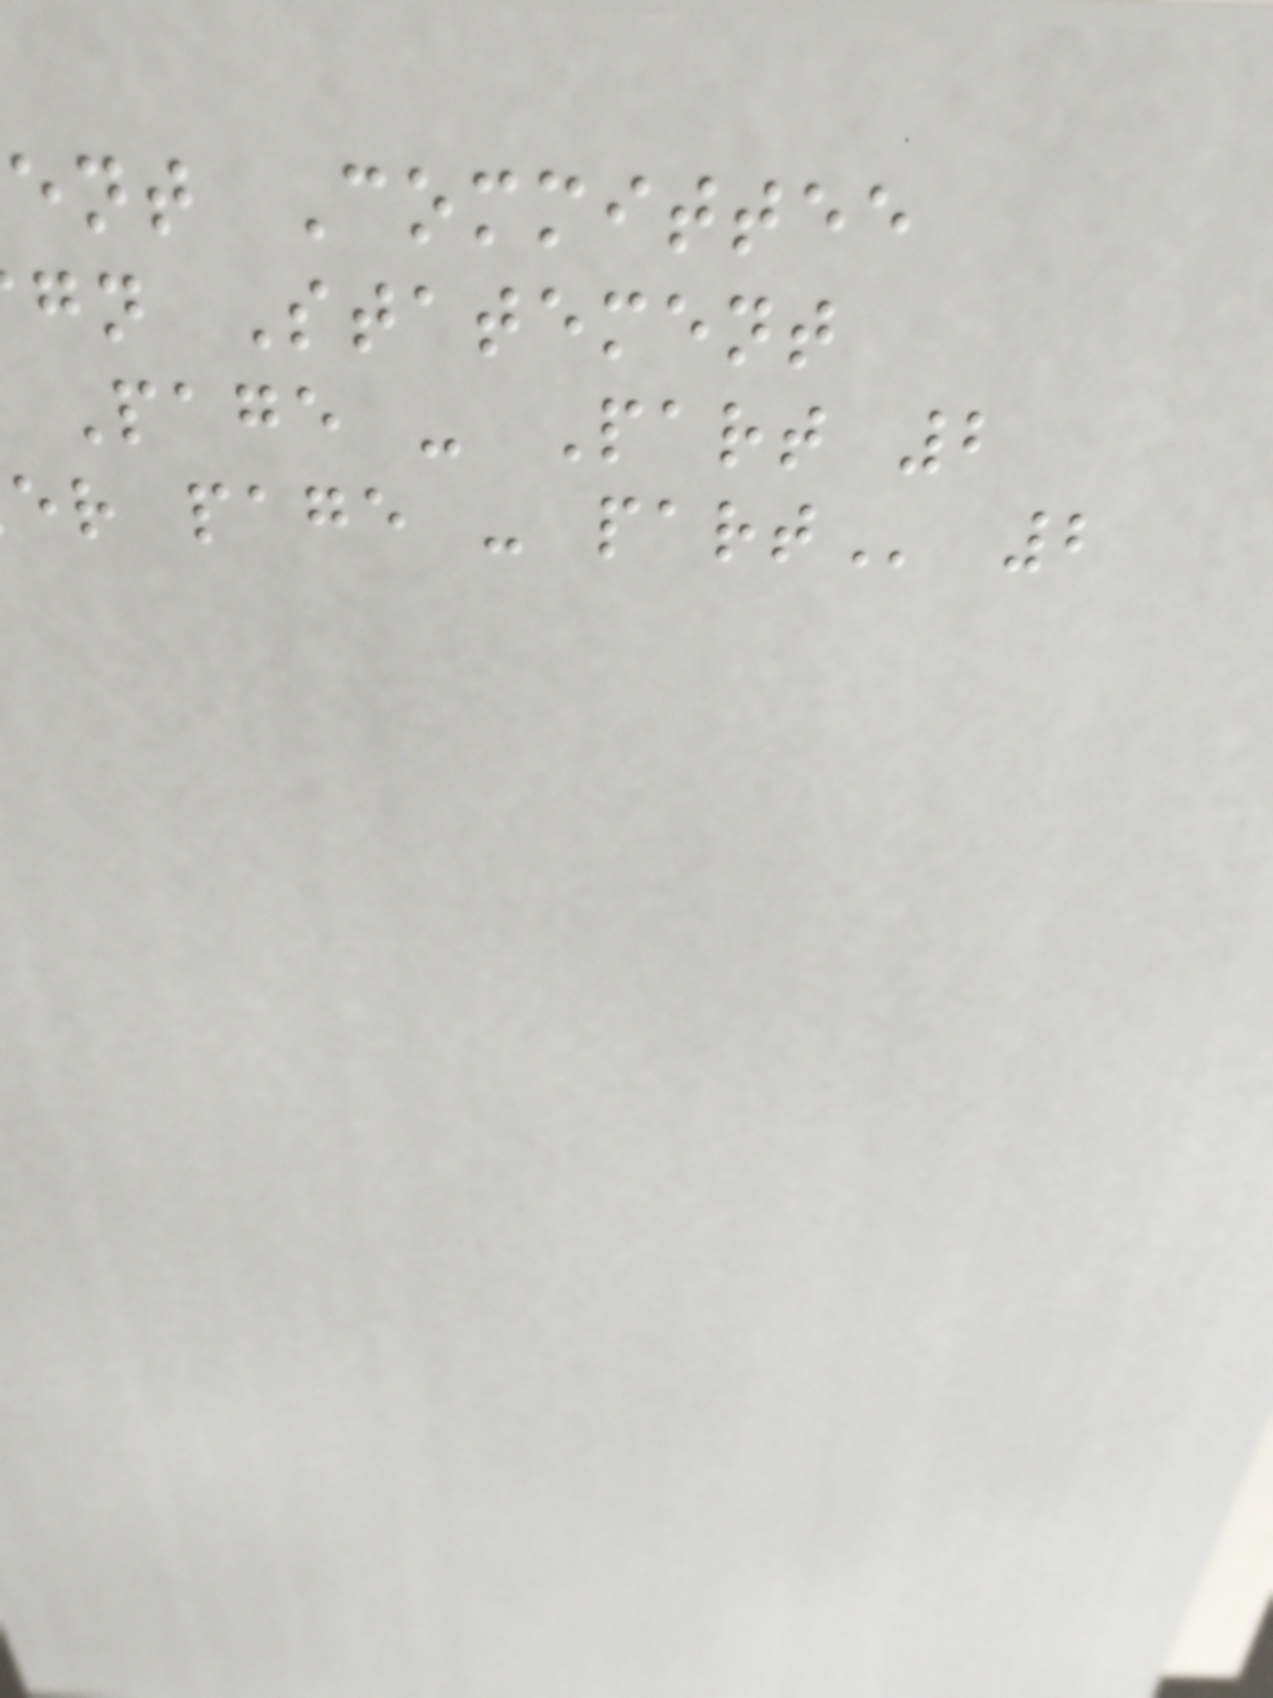ent Committee
gn Statement
Page - Part 2
er page -
